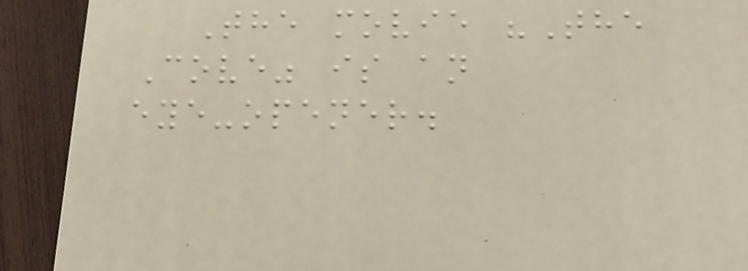The movie "The
Cove" is an
eye-opener.
